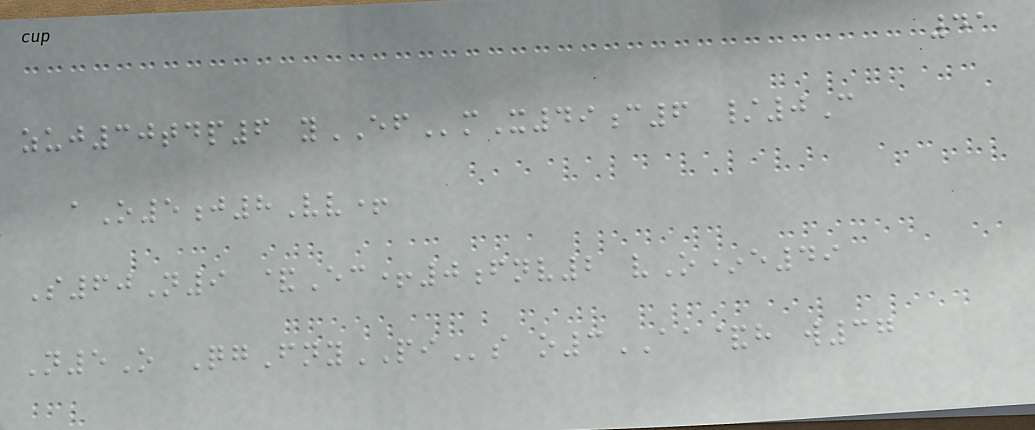41
zuj30tdp6 yEFmX49c6 /0C
aO5j8Vv+
S60N9 &Ec+0fnv2 vO*e49
N5O QgFnyPIs o3AA&h w37
